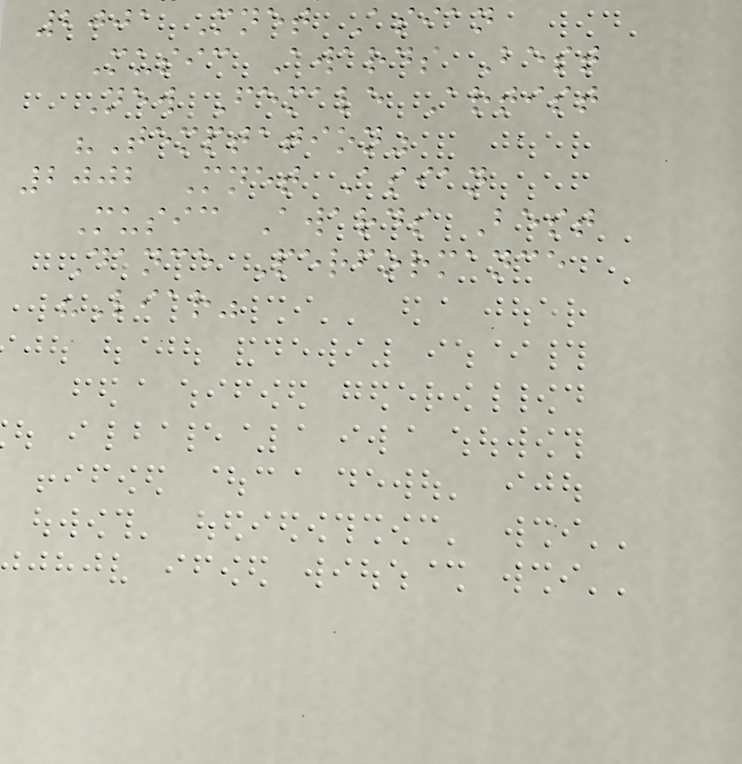2001 Mnet Asian
Music Awards Best
New Female Artist
"Temptation"
2002 Mnet Asian
Music Awards Best
Dance Performance
"Liar"
